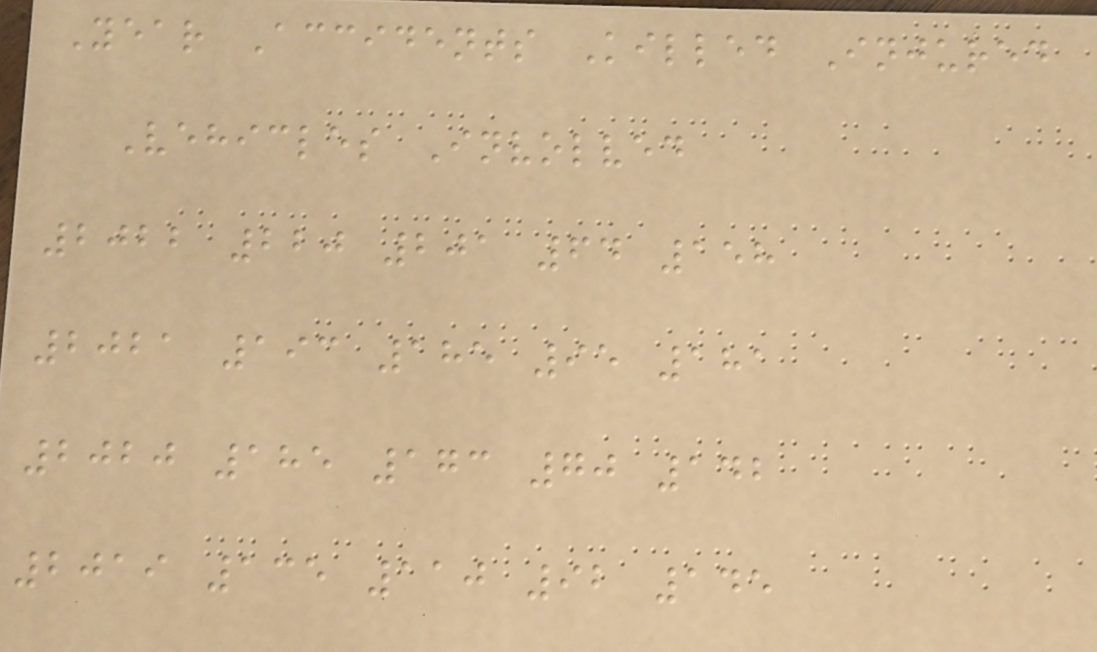Year Accidents Killed Injured
Vehicles Involved
2022 220 201 64 158
2021 193 185 95 181
2020 185 173 70 142
2019 135 110 92 145
